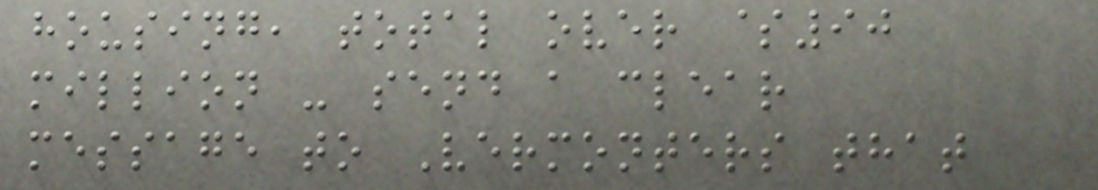housing, total over $90
million - send a clear
message to Vermonters that
